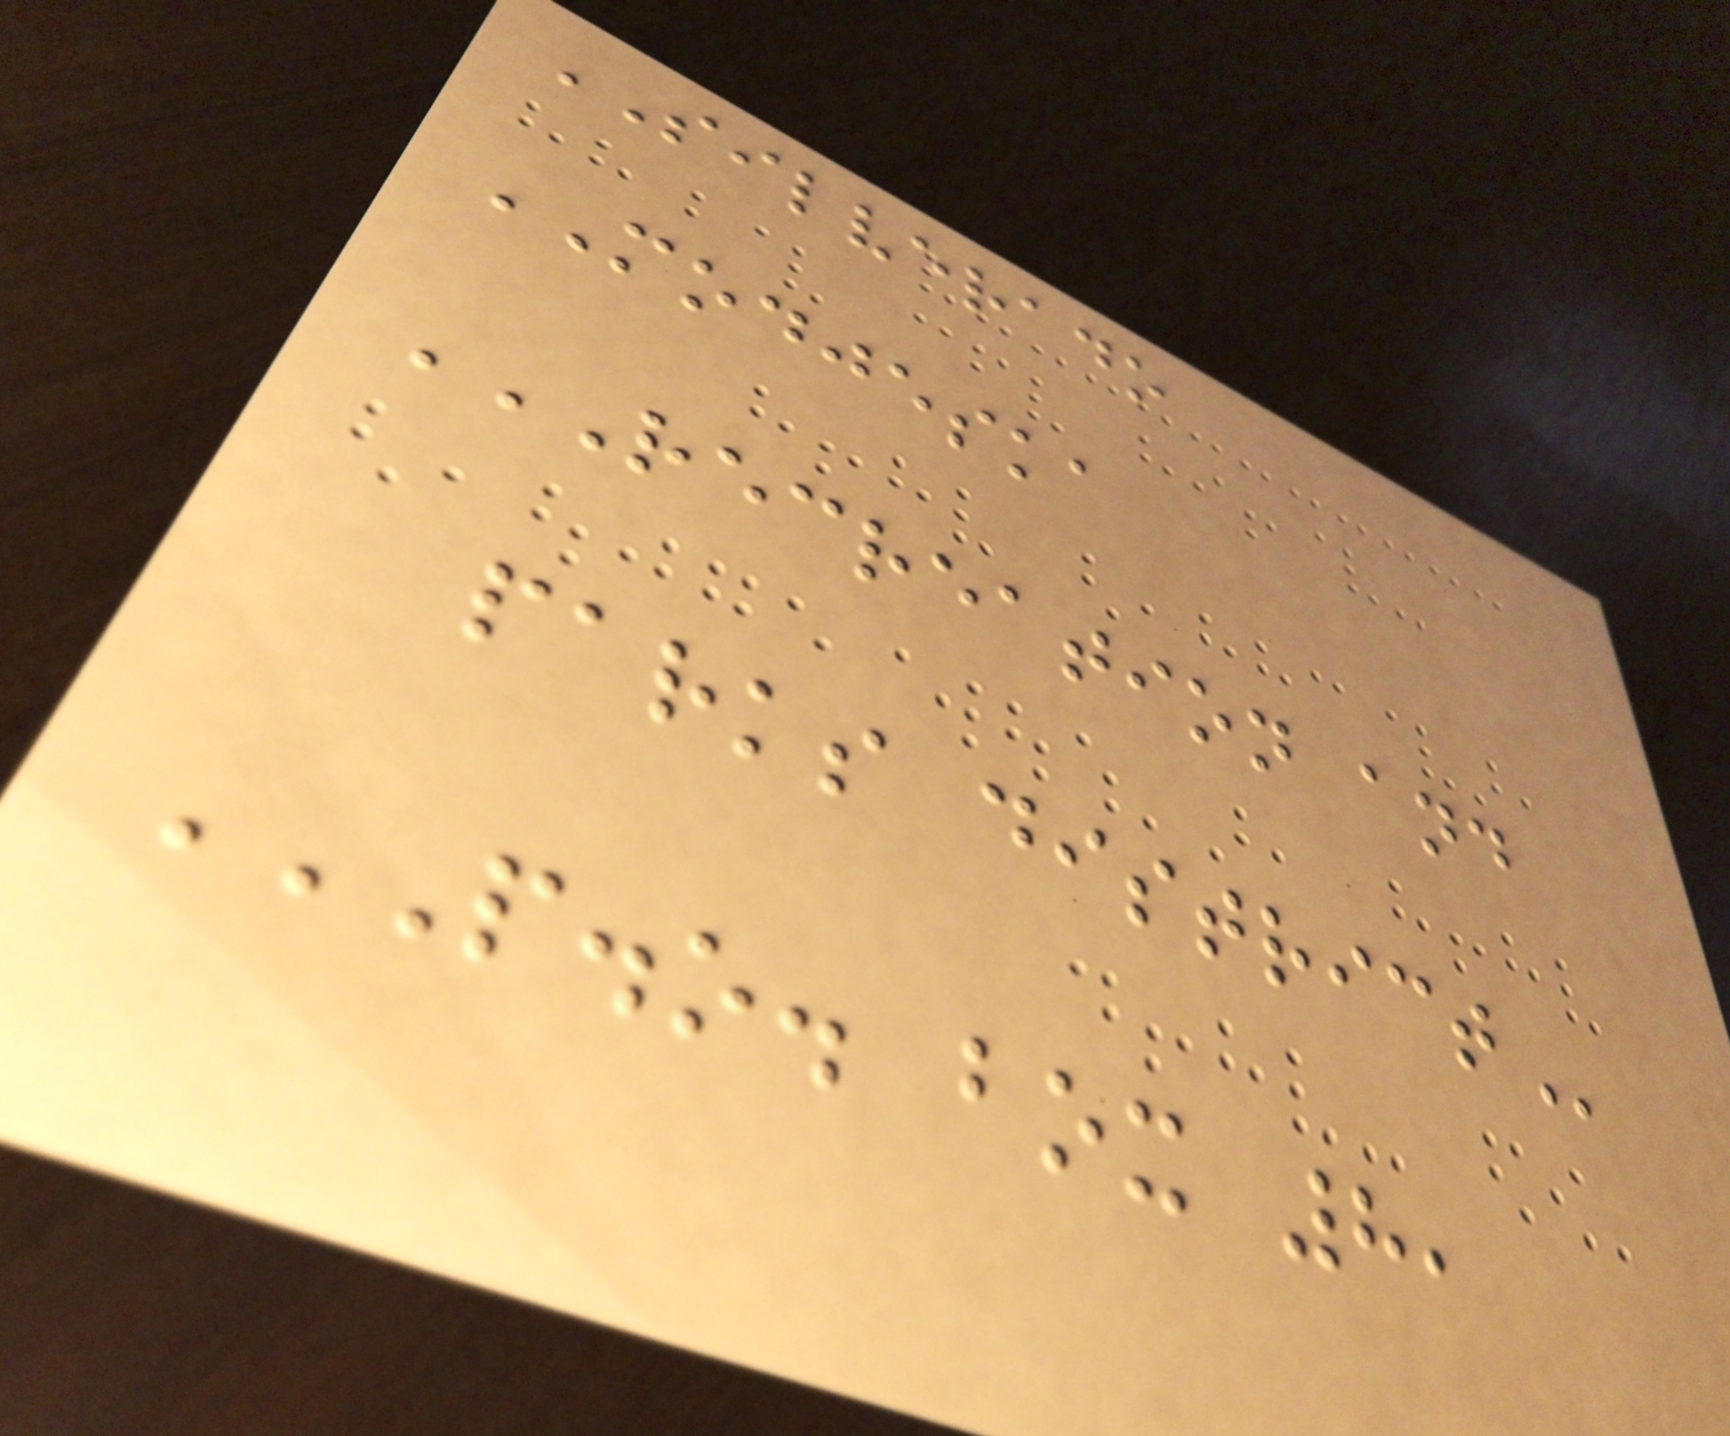SILVERADO
MODJESKA
RECREATION AND
PARKS DISTRICT
P.O. BOX 8,
